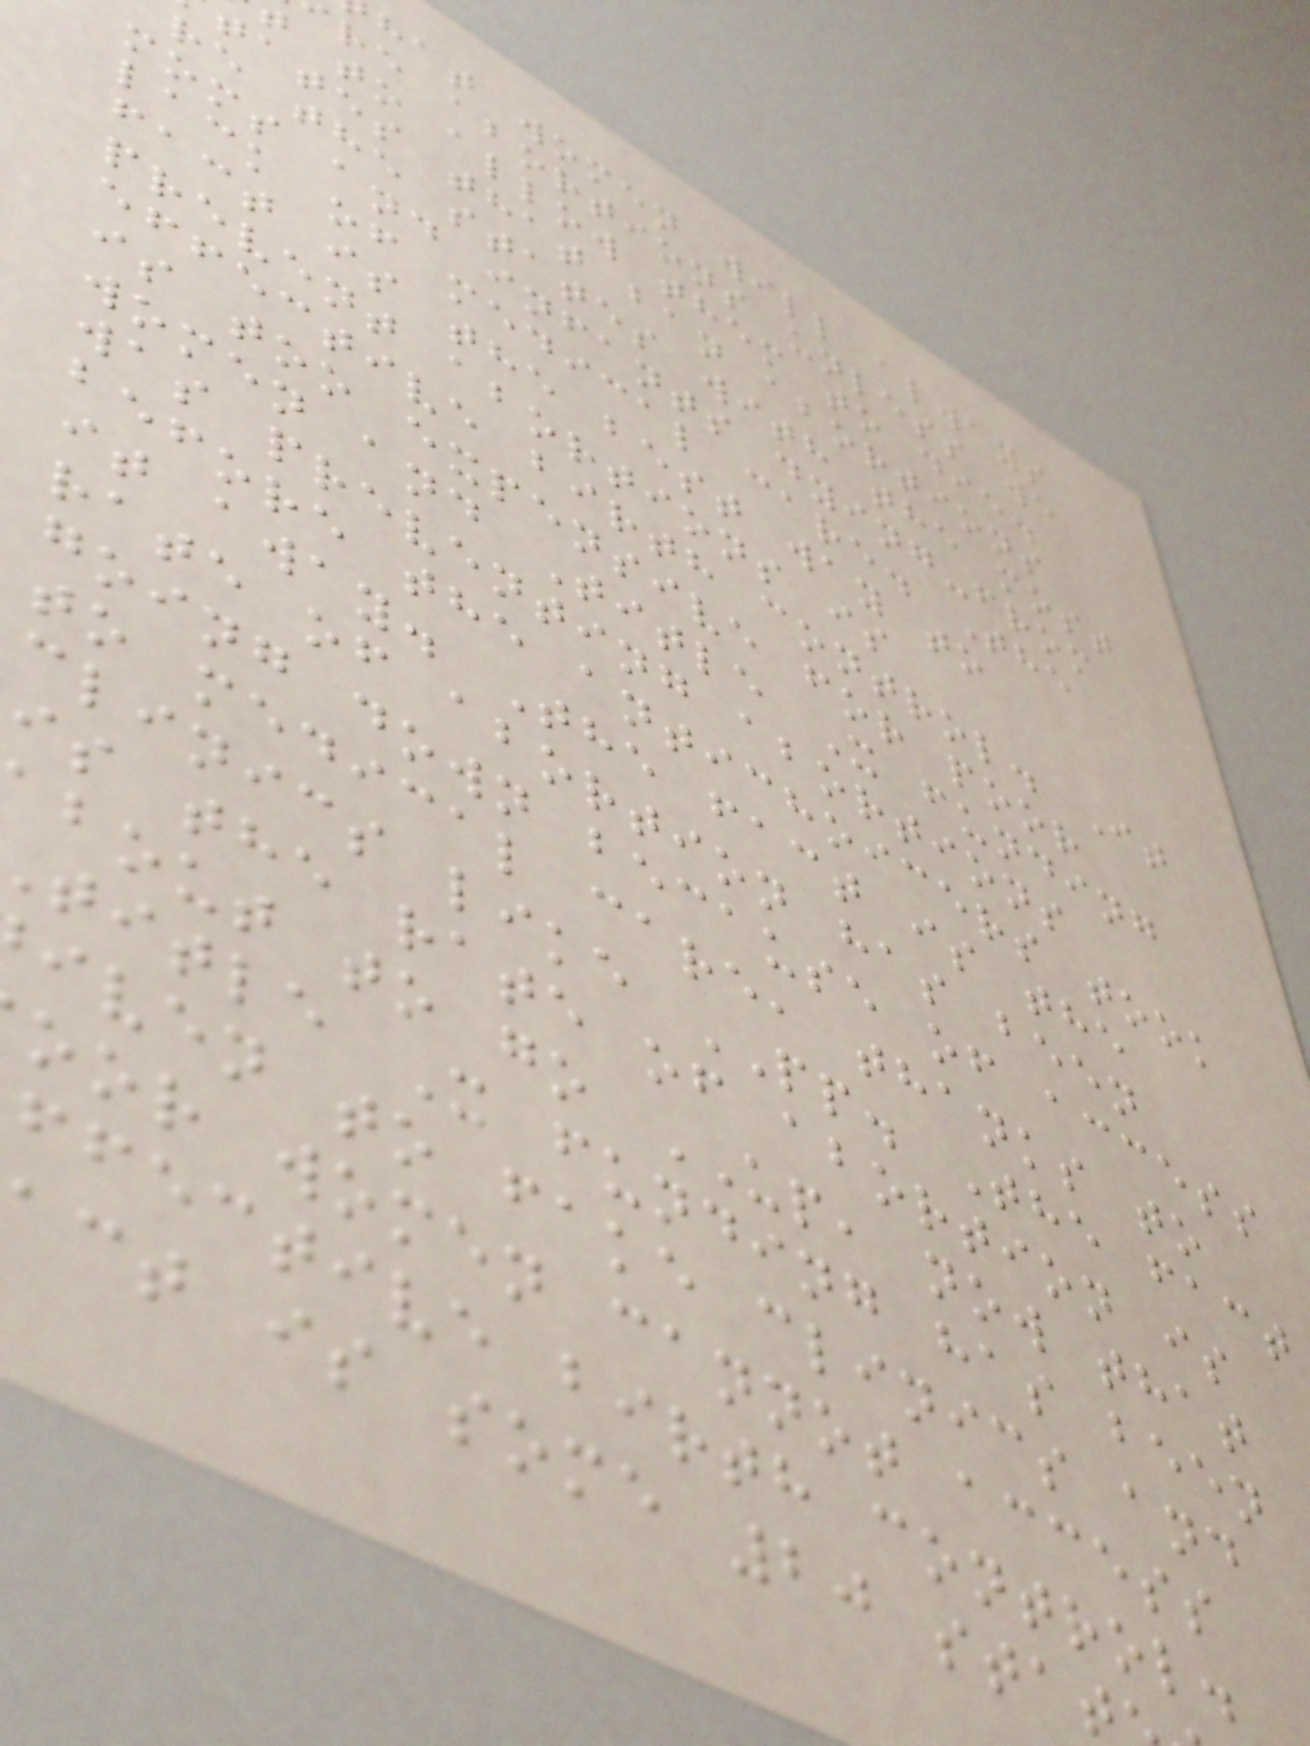hat women will always
re abortions unless we
to allow them to die.
tates that ban abortions
re the states with the most
moms and infants dying-from
lack of medical care. The
fact is the best way to
prevent abortions is
effective birth control. It
is too expensive for poor
women and Title X funding
was preventing abortions
before the antichoicers took
it away. The fact is the
rate of abortion has been
going down because of access
to medical care, thanks to
clinics like PP. The fact
is the rate of abortion is
bout to go UP, now that
title X funding has been
iven to fake clinics and
oor women cannot access
ffective birth control.
act is some 20 stat
